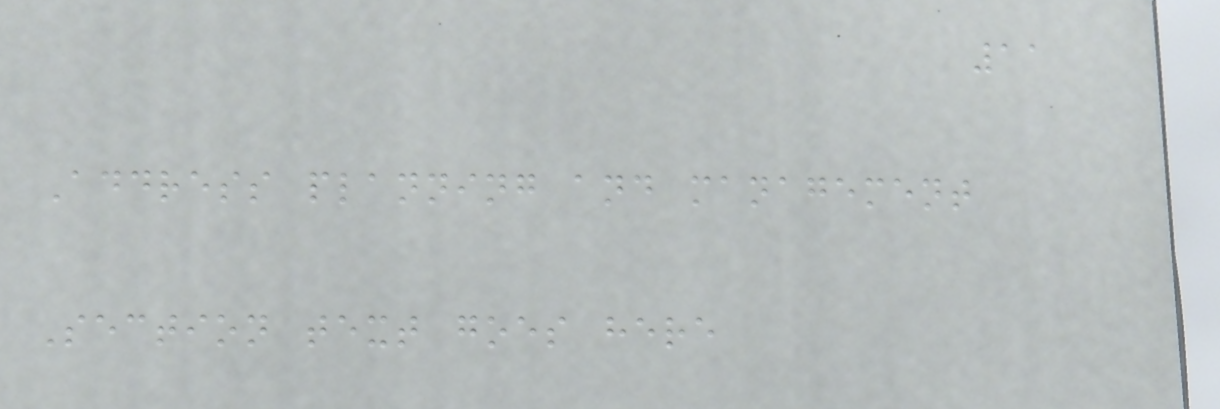11
Address planning and management
Section text goes here
